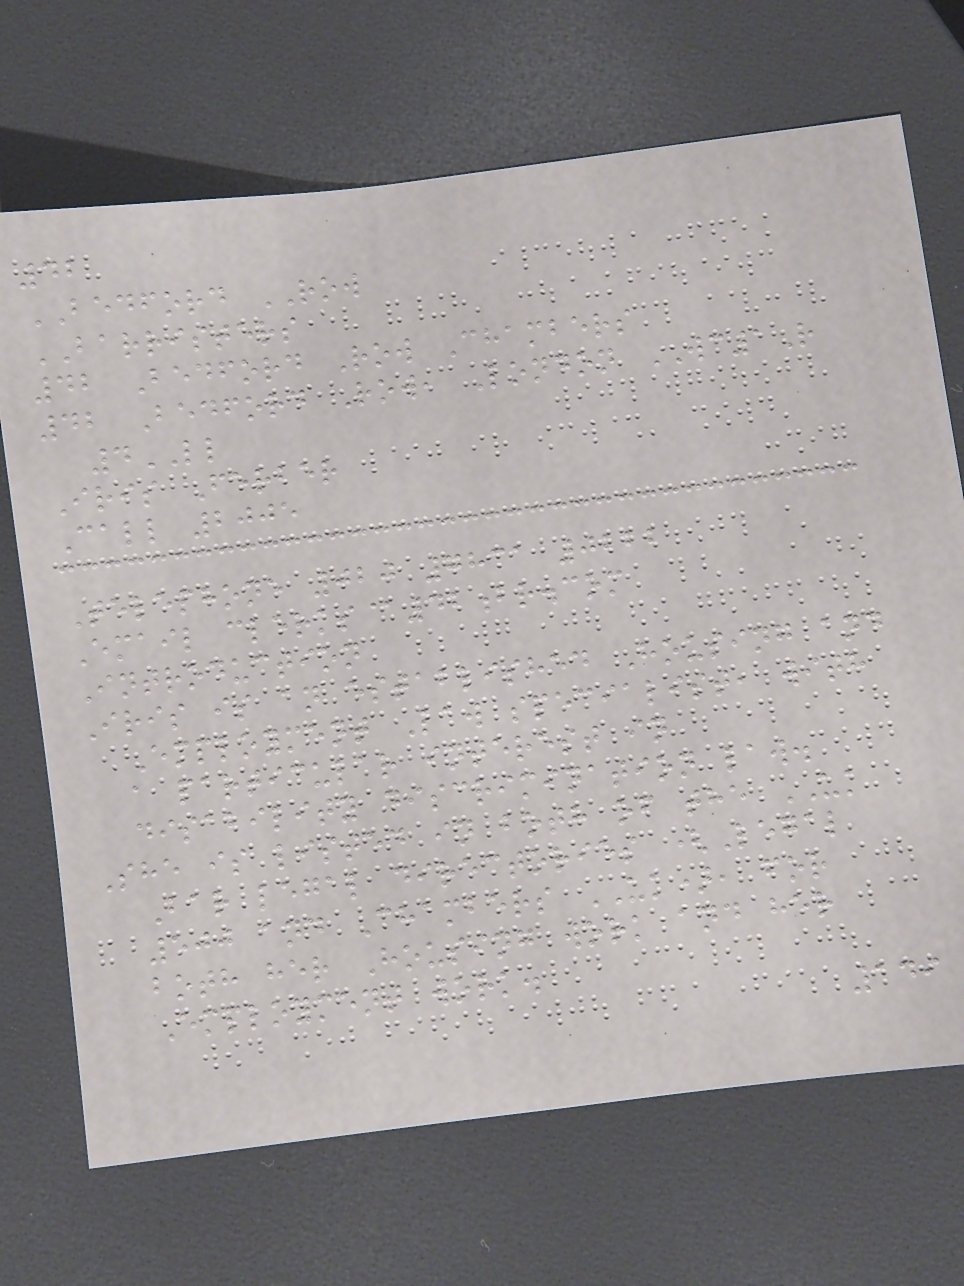42
BEDFORD ROW
BARRISTERS
42 Bedford Row Chambers
42 Bedford Row, London WC1R
4LL
Iris Ferber
Call 2005
Telephone 020 7831 0222
Email clerks@42br.com
Introduction
Iris is an established Housing and
Employment Law specialist, with
a particular interest in
disability discrimination law.
She is listed in both of the UK
Bar legal directories (Legal
500 and Chambers UK), for
both her Housing work and her
Employment work.
149
